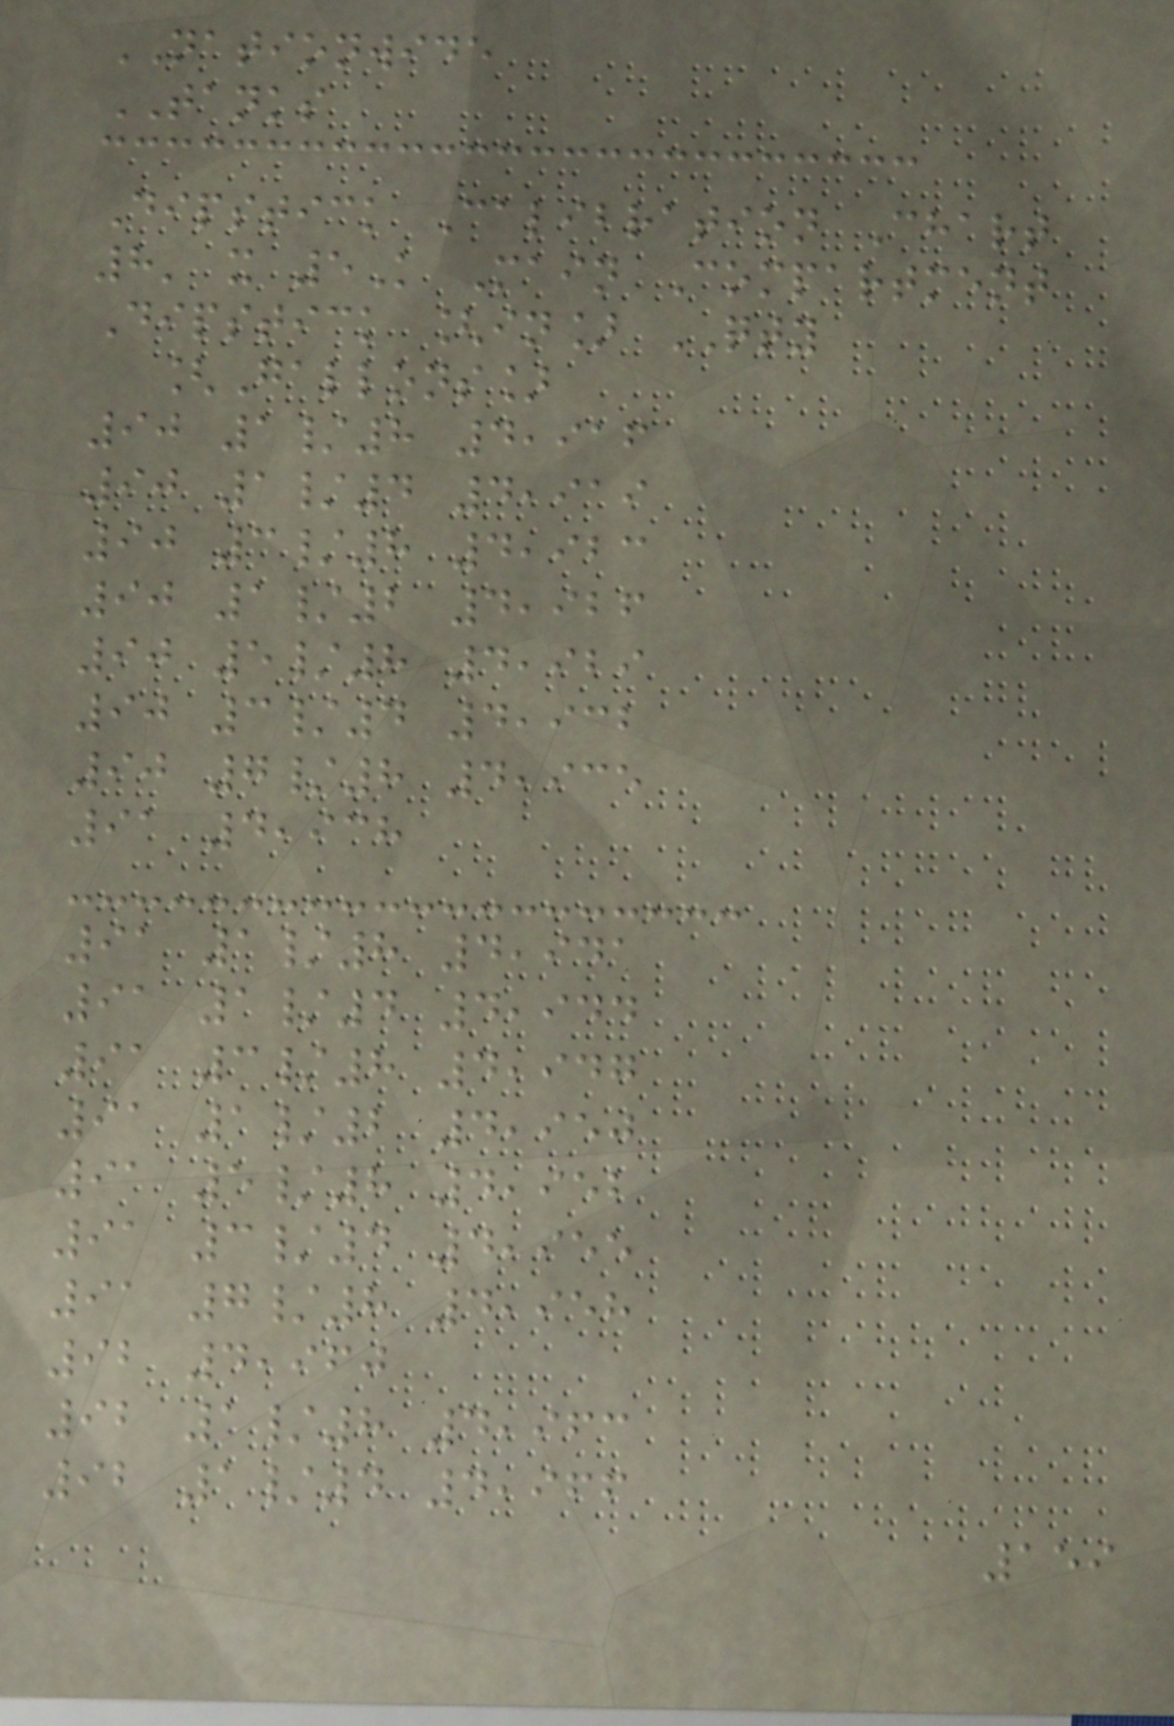NATIONWIDE
TANKS
Dipstick Calibration Chart
8' x 5K Main Compartment
Dipstick [in] QTY
[Gallons]
90 1/8 4,916
90 1/4 4,919
90 3/8 4,923
90 1/2 4,926
90 5/8 4,929
90 3/4 4,932
90 7/8 4,935
91 4,938
91 1/8 4,941
91 1/4 4,944
91 3/8 4,947
91 1/2 4,950
91 5/8 4,952
91 3/4 4,955
91 7/8 4,958
92 4,960
92 1/8 4,963
92 1/4 4,966
159
